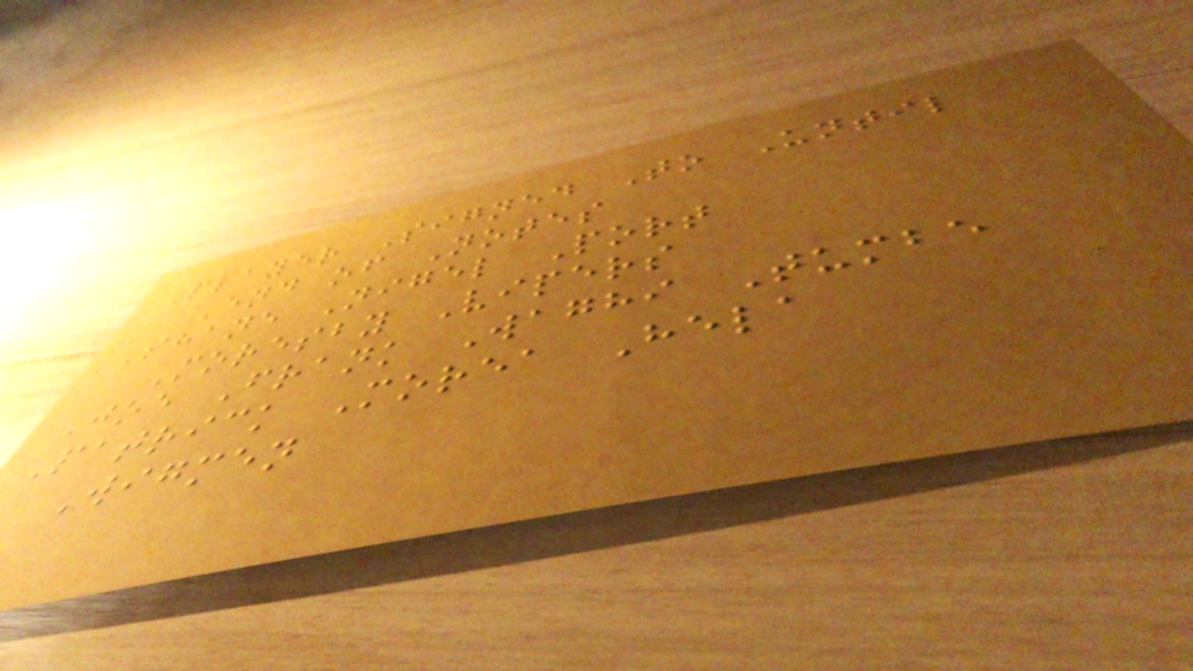Player Signed To Until
End of Notes
Shane Nigel Port
Moresby Vipers
Joe Frank Waghi Tumbe
Patrick Morea Hela
Wigmen
